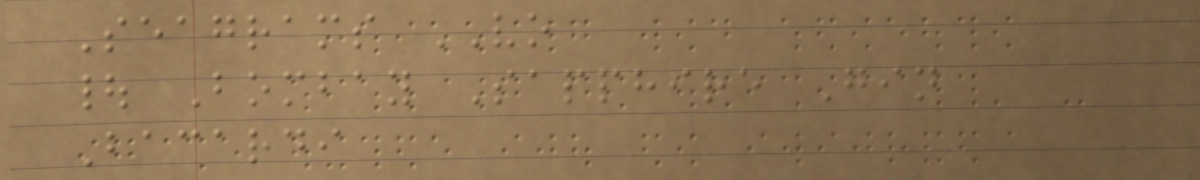Seagrams VO
| Bombay Sapphire Gin
Bacardi
